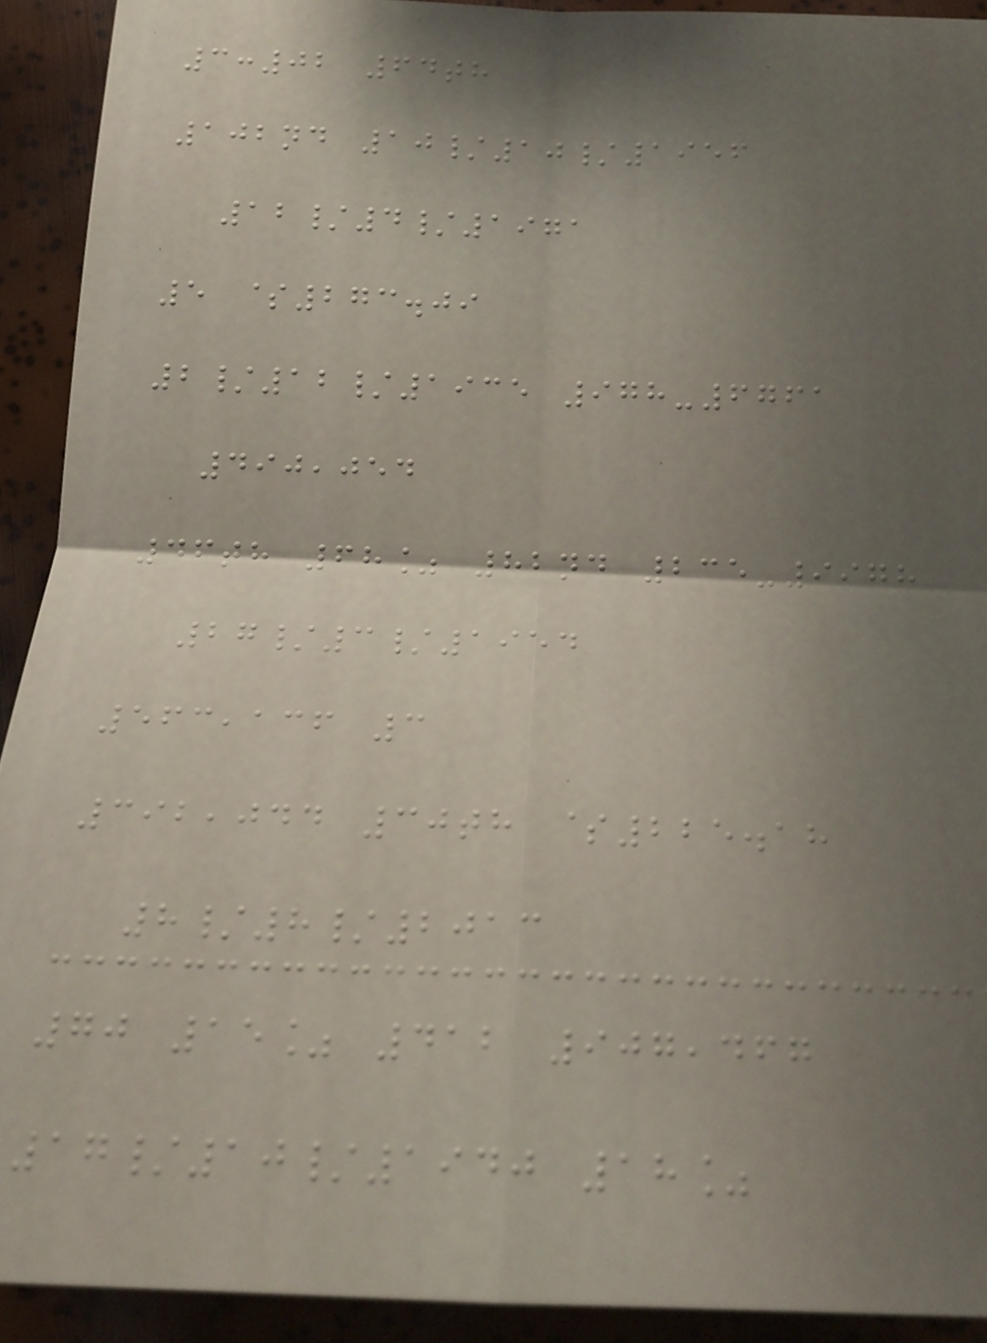3:02 64th
102nd 10/10/1956
12/4/1971
5 $273.09
2/12/1935 978-6761
490,054
46th 68% 82nd 235-9978
27/3/1954
563,136 3
392,044 30th $225.18
8/8/2013
70 15% 412 907,467
17/10/1940 18%
